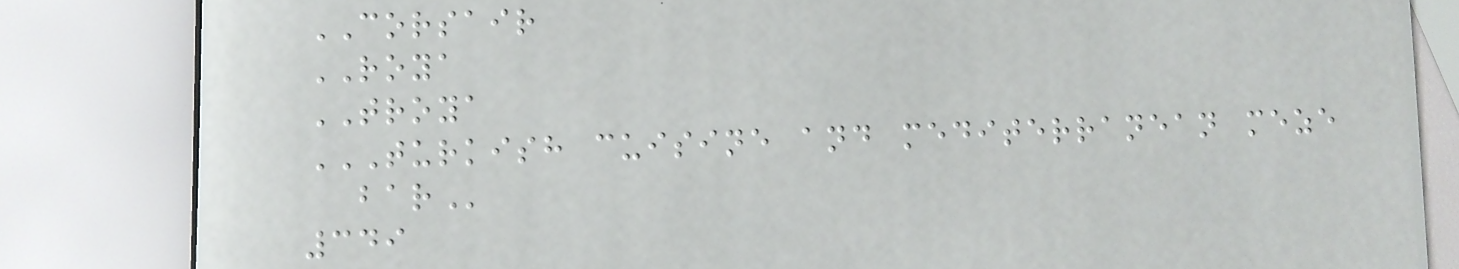CORSAIR
ROYA
TROYA
TURKISH CUISINE AND MEDITERRANEAN MEZE
BAR
349
